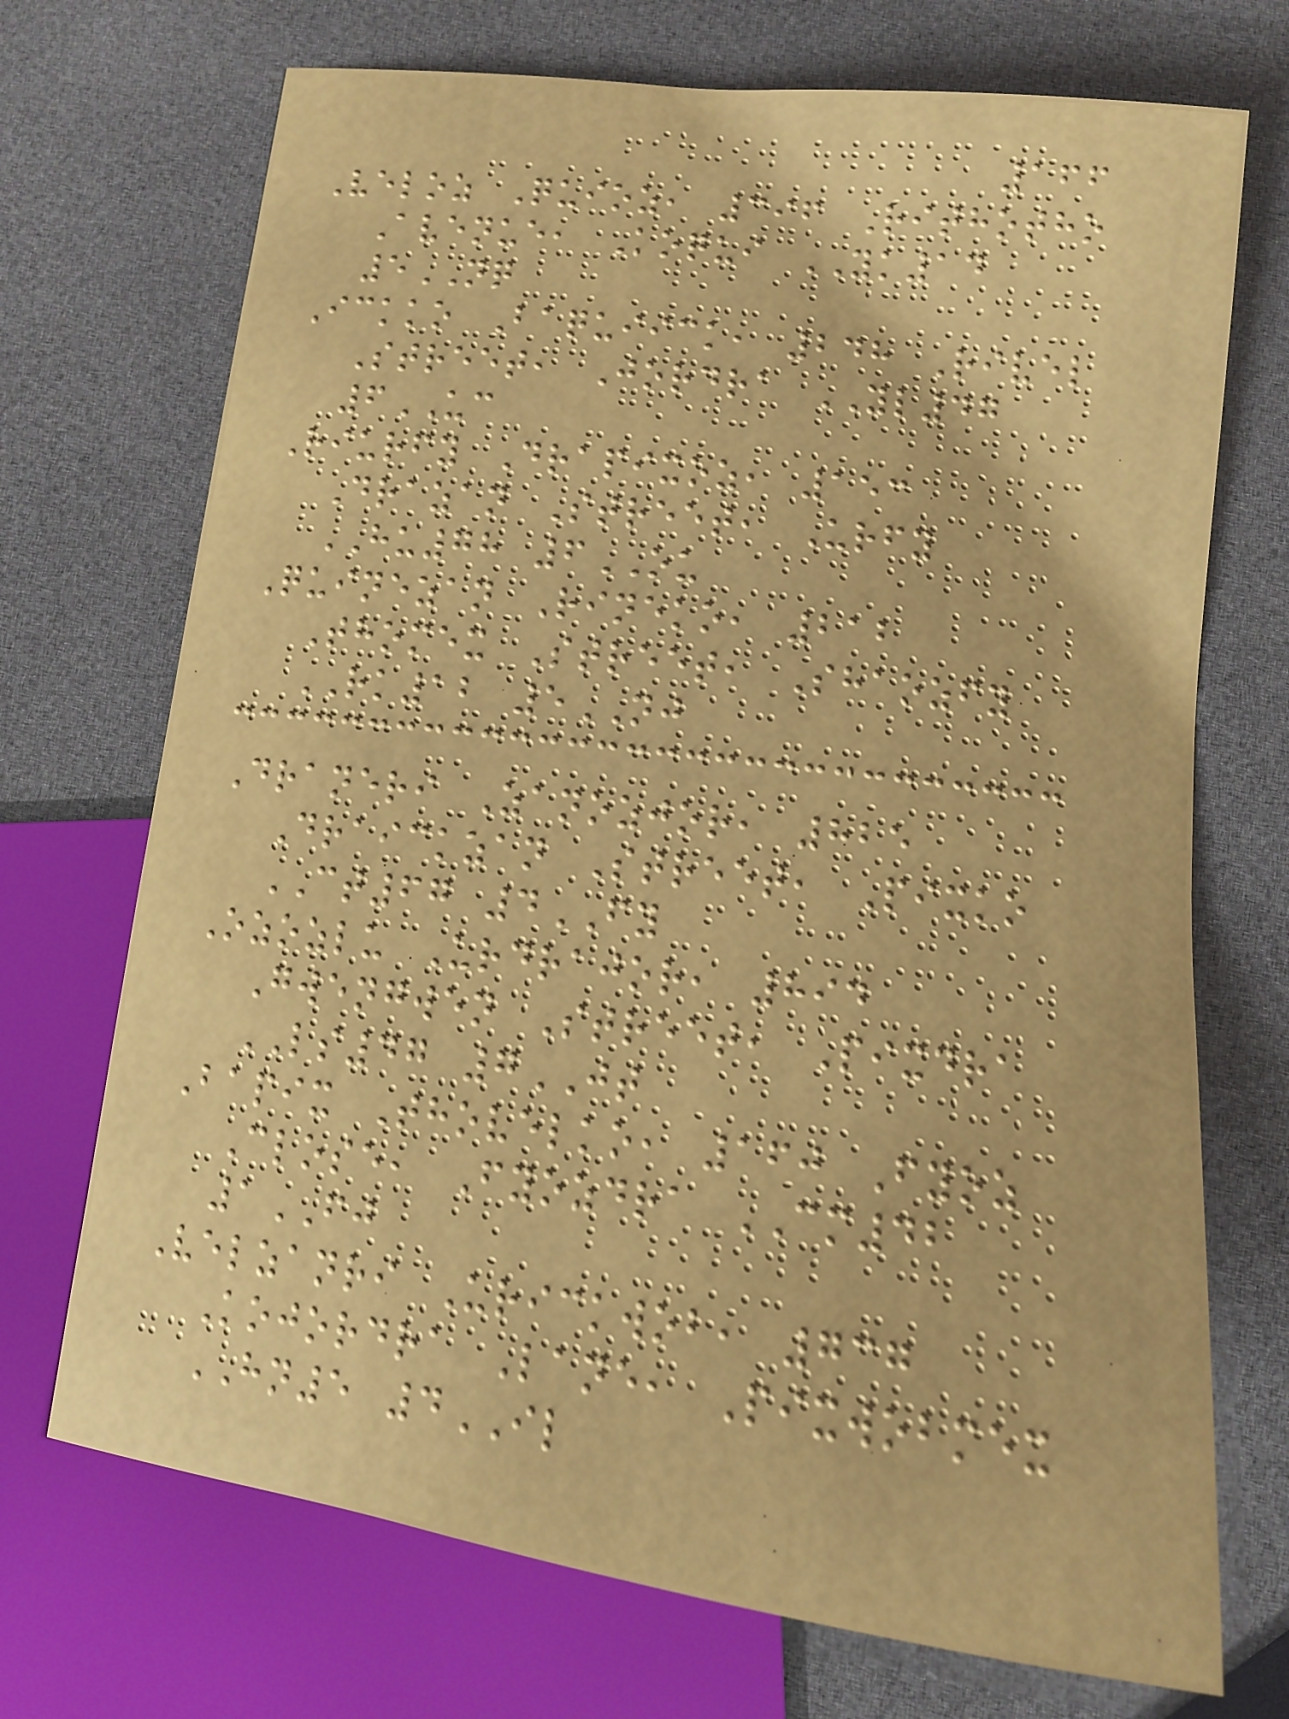166
Veloz Quioz, 396 Rithotho
Avenue, Koqui YK14
5NQ
Ickko Baquiick, 248 Rivel
Street, Jordra YL47
6UC
Riurfy Drapixoz, 153
Drazan Street, Urfy
HU78 6OU
Quinezan Rineko, 212
Thomex Street, Shaozfy
RK12 5NJ
Draneri Zanozjor, 825
Draickzan Street, Pixko
CT67 4FY
Ozozlu Urdrajor, 894
Gwengwen Street, Pixdra
LS47 7JT
Bapix Thovelko, 160 Fyoz
Close, Fyozdra CM42
1FJ
Velzanri Urickwob, 737
Kojordra Lane, Pixwobmex
HN5 4IL
